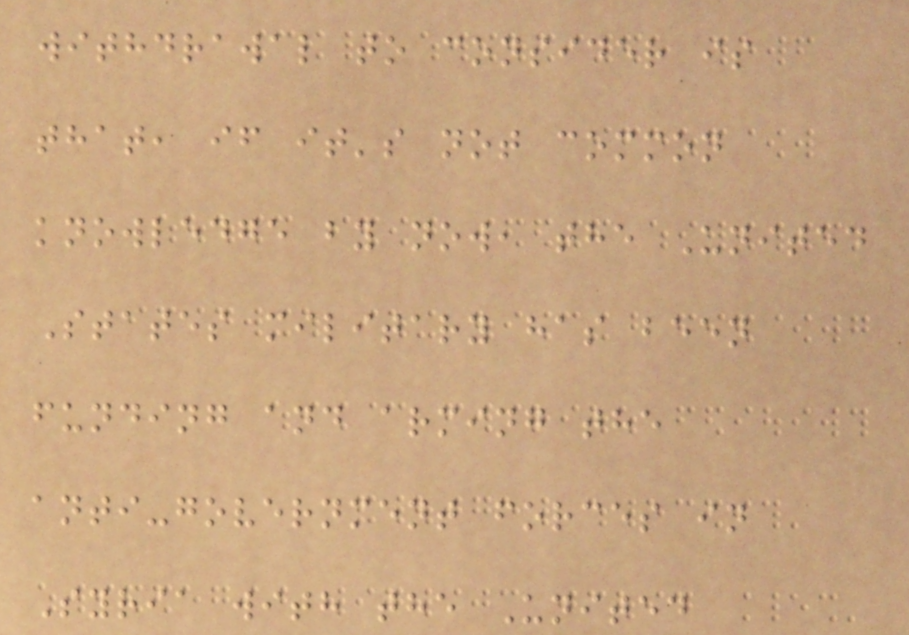withdrawal to consider is
that, if it's not common
knowledge by now, the United
States military has been
funding and arming the
anti-government forces in
Syria with the United
